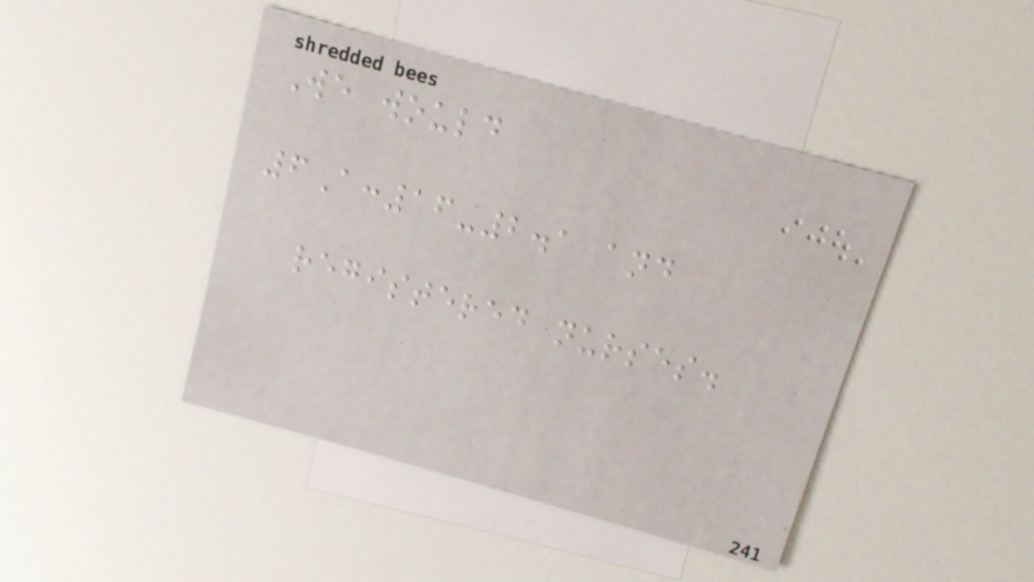We would
6A:16-2.1 and
registered nurses.
